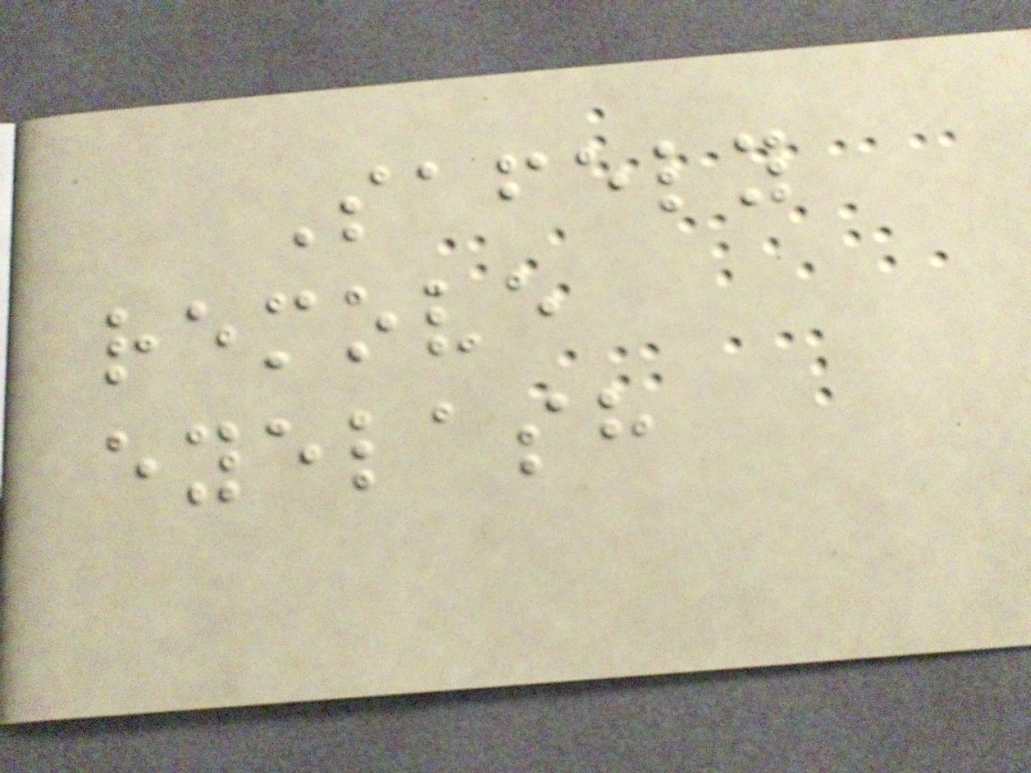Safely
remove
eyelash
